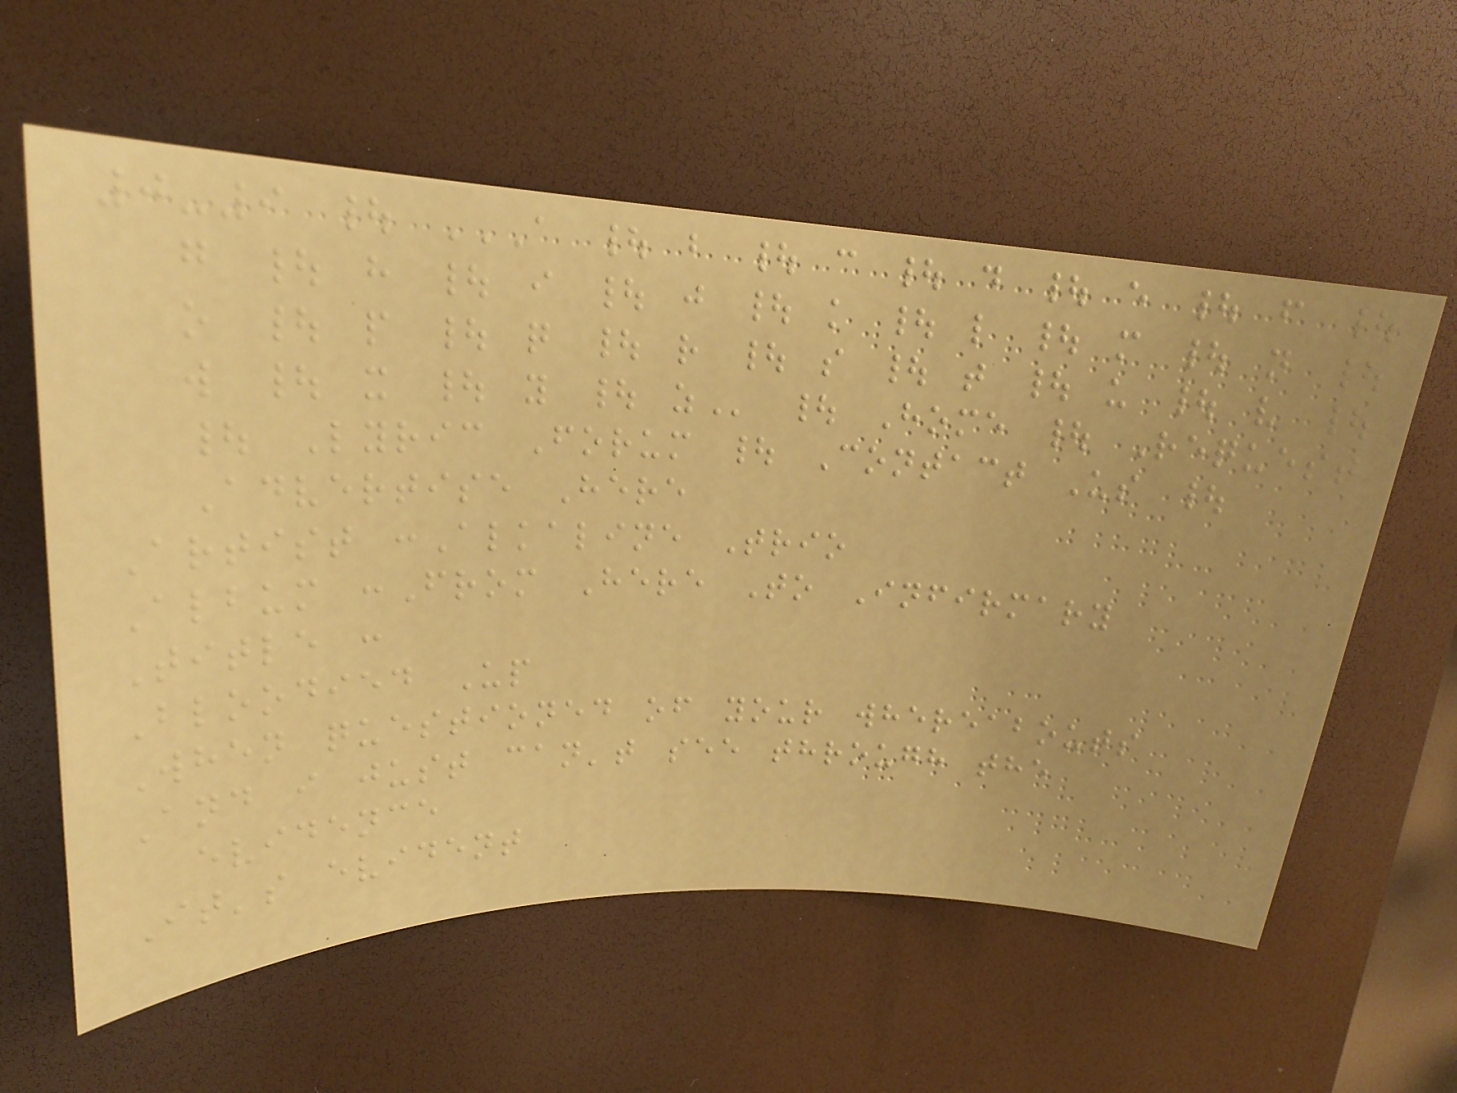0-9 | A | B | C | D | E | F |
G | H | I | J | K | L | M | N |
O | P | Q | R | S | T | U | V |
W | X | Y | Z | Home | Request
| Lyric Forum | Contact Us |
Advertise Here
Artist :Alkaline Trio
Album :From Here To Infirmary
Title :
Bloodied Up
When questioned of your whereabouts
And i just can't see through the
evidence
It's evident
